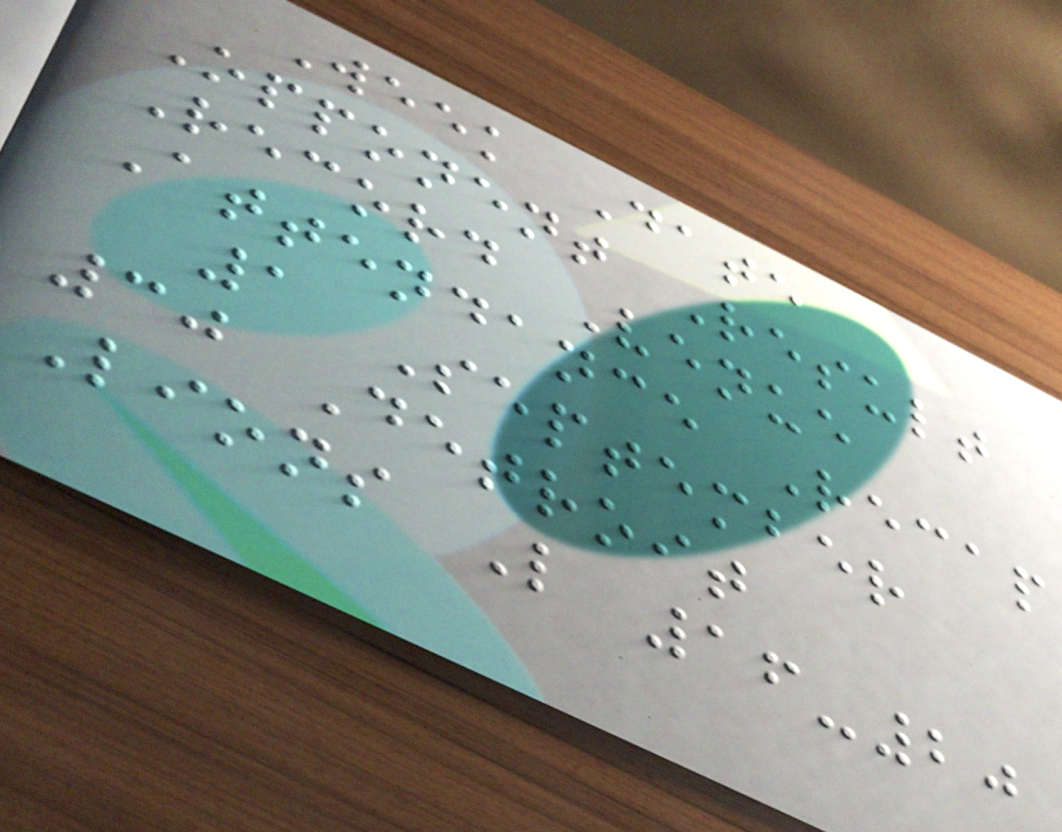Week Date
Opponent Result
Record Venue
Attendance Recap
1 September
30 Detroit
Lions L 16-20
